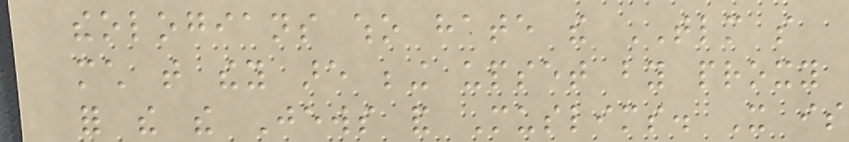theologians who hate the TLM so
much that they are being upset by proxy
for the the Jews and Muslims. It is
